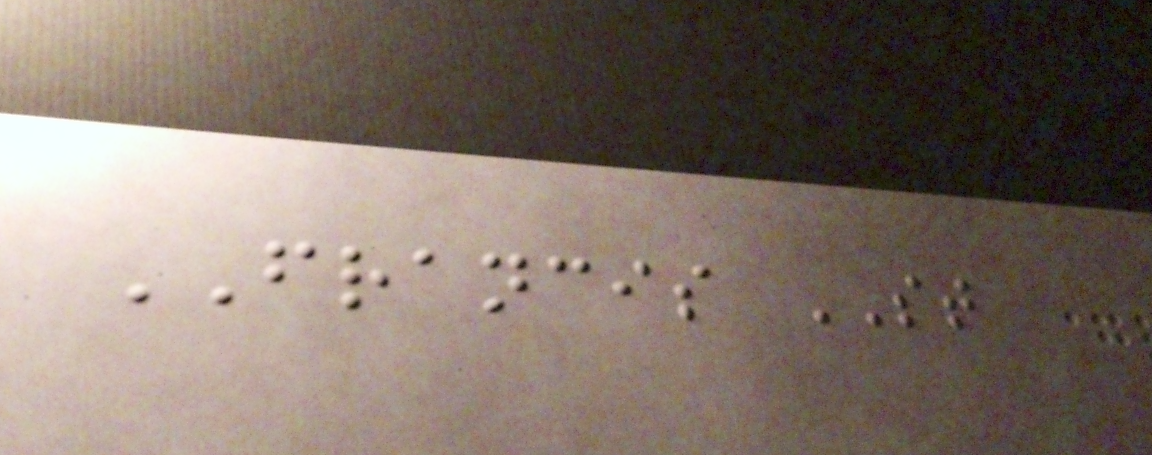FRANCIS ST
